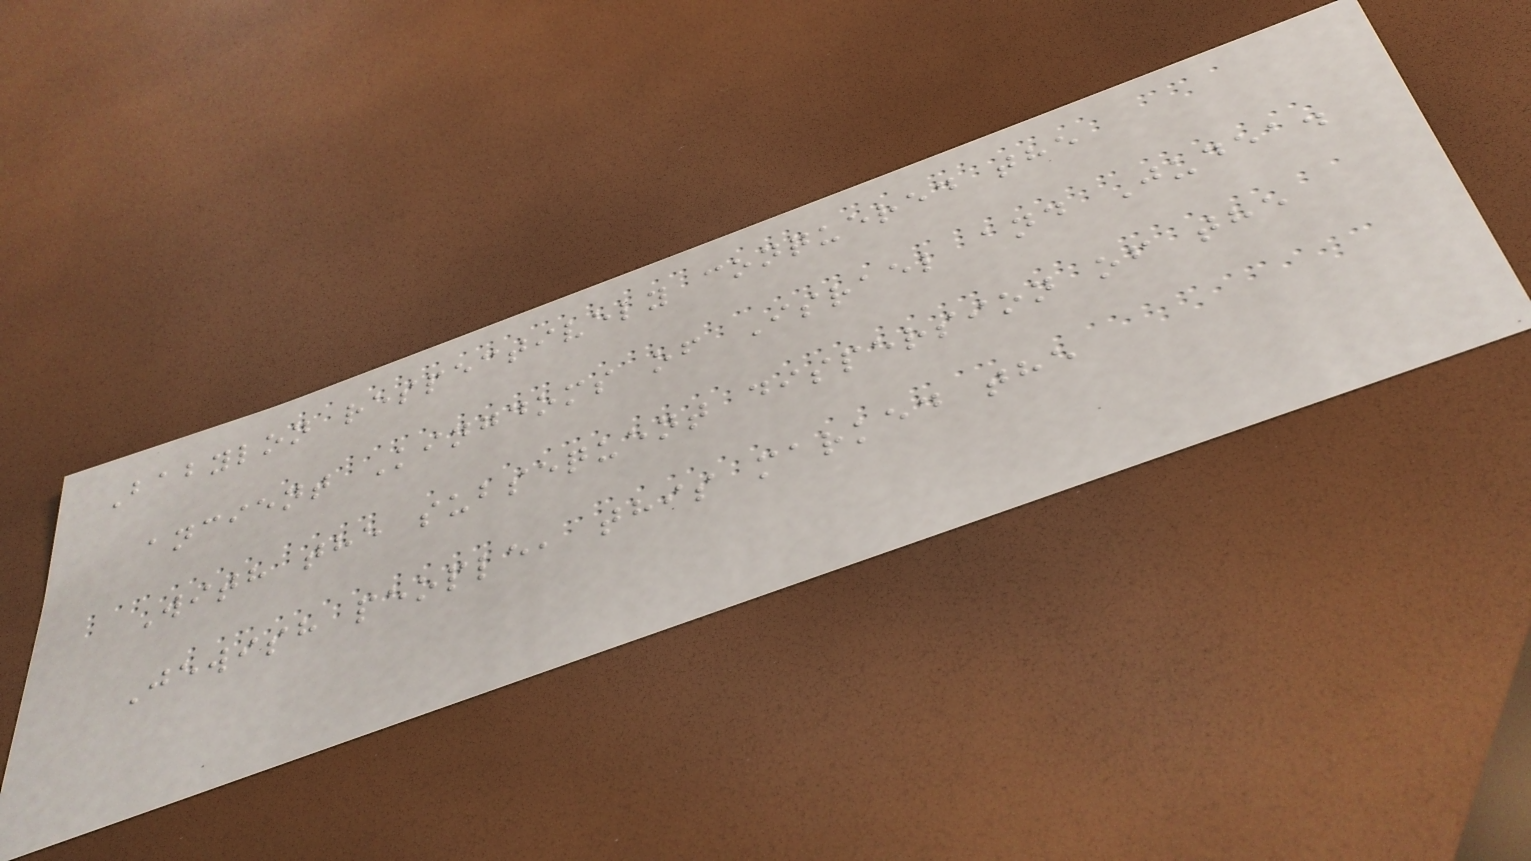Babylon respectively conquered the
ancient Kingdoms of Israel and Judea.
With the subsequent dispersion of the
Jewish people, this marked the
